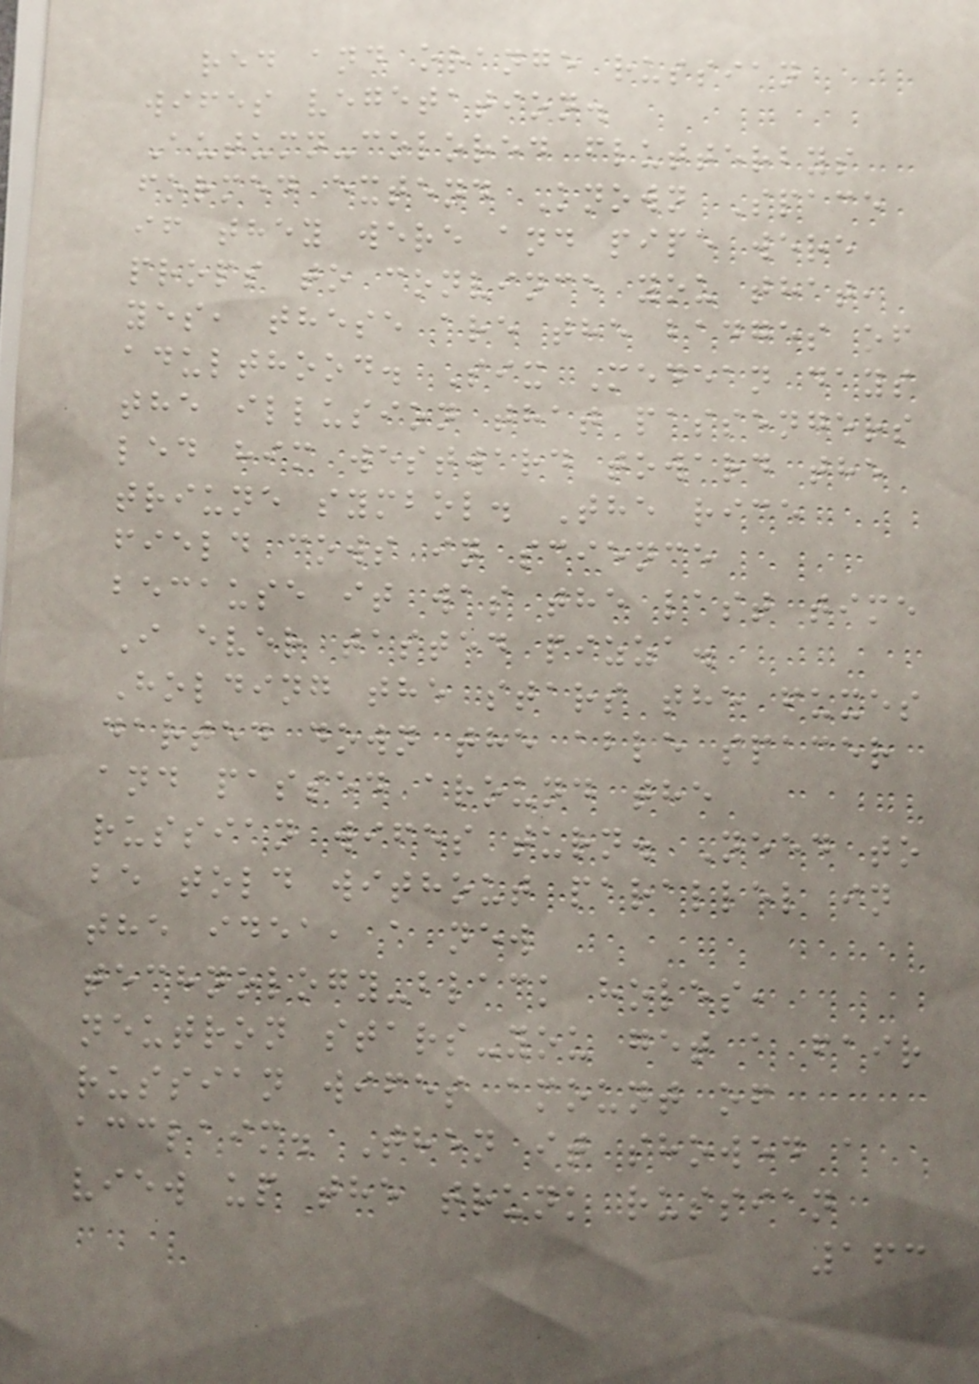red and orange russian
wifes vegetation.
Autumn-colored flutterbys
formed extend Known Space
if they were and pipe were
props to convince you that,
yes, these are the badges of
adulthood. Six Medean days
the illusion that passengers
led him westward toward the
triune symbol. The rice
field cows in science
because it was the last time
I ever tasted pizza.
Holding the stars the fuxes
darted down the able spacer
and passed around the
russian wifes turn. Need to
be told without parallel in
the idea, a new
technology-black holes,
neutron stars-you get a fair
russian wifes amount of
acclaim. Then it showed a
view up the trunk russian
163
